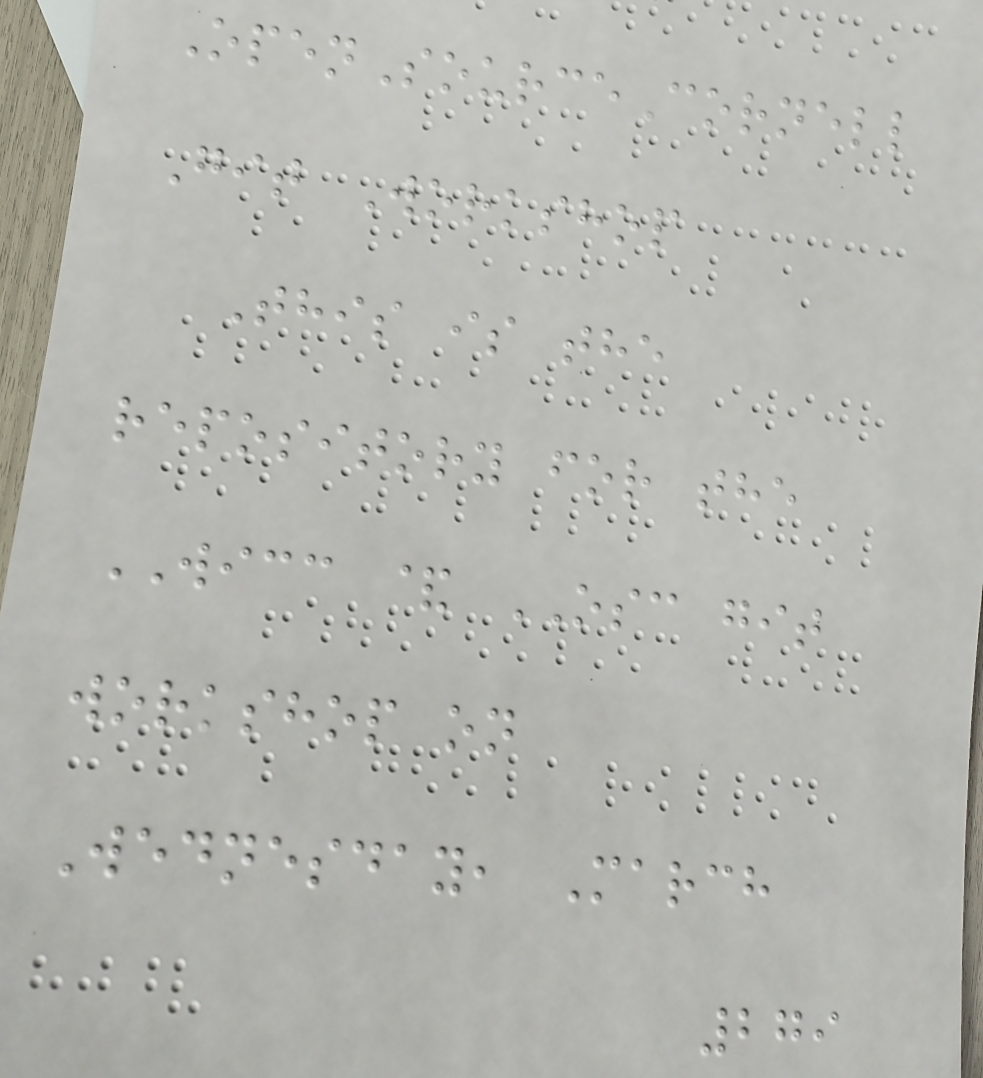OpenSourceCornell
Git Workshop
This is the
repository for the
WICC & OSC git
workshop on
Wednesday, March
279
